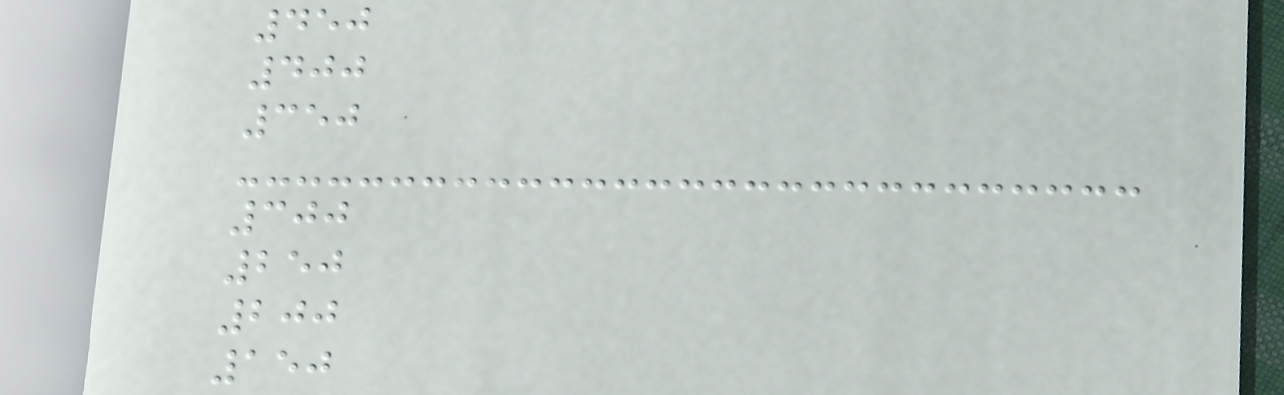450
400
350
300
250
200
150
